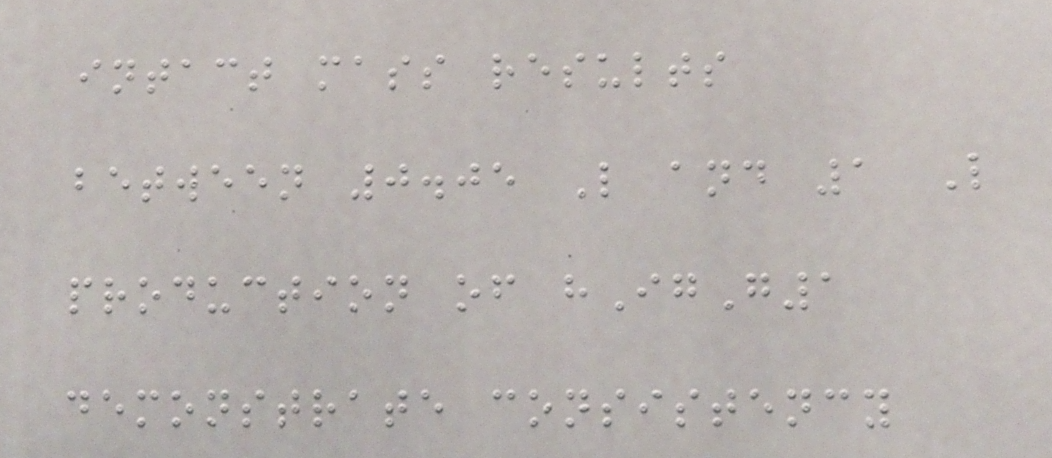intact mass results
between 0.05 L and 1 L
production of hIgG1
demonstrate consistency
